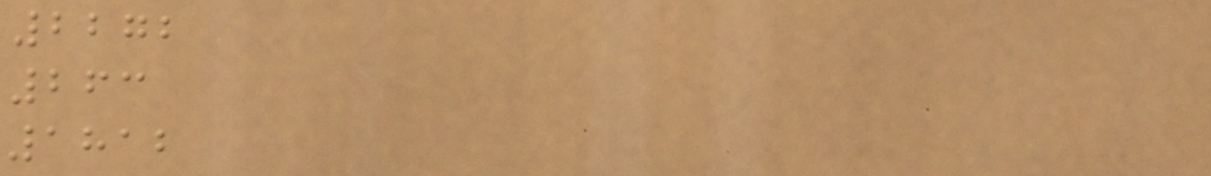2272
263
1812
